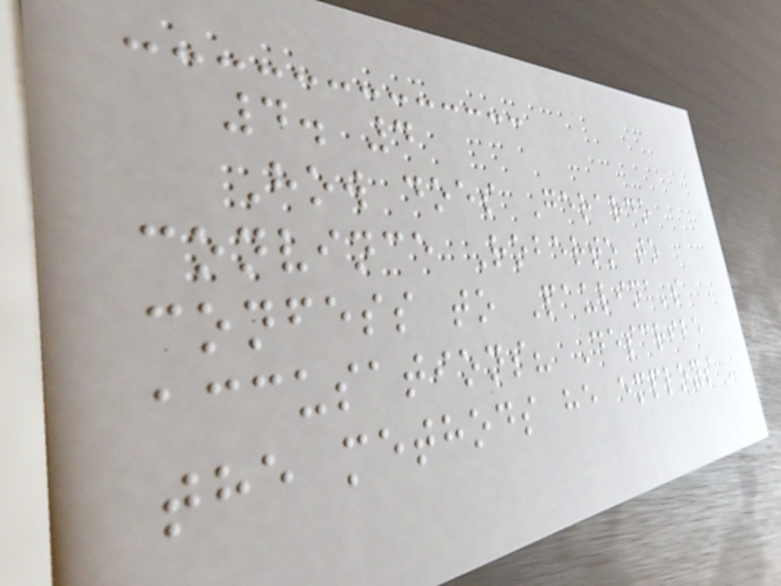4. 4
How does Gerardo
convince Roberto to
confess to Paulina's
accusations? Describe
the methods he employs -
